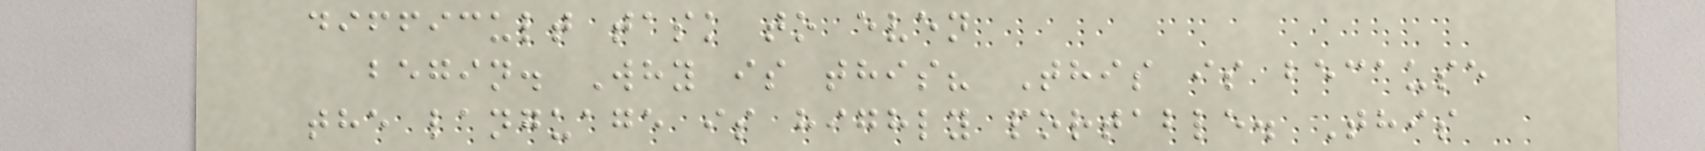difficult task to even
begin. Why is this? This is because
the language is highly portable. This
